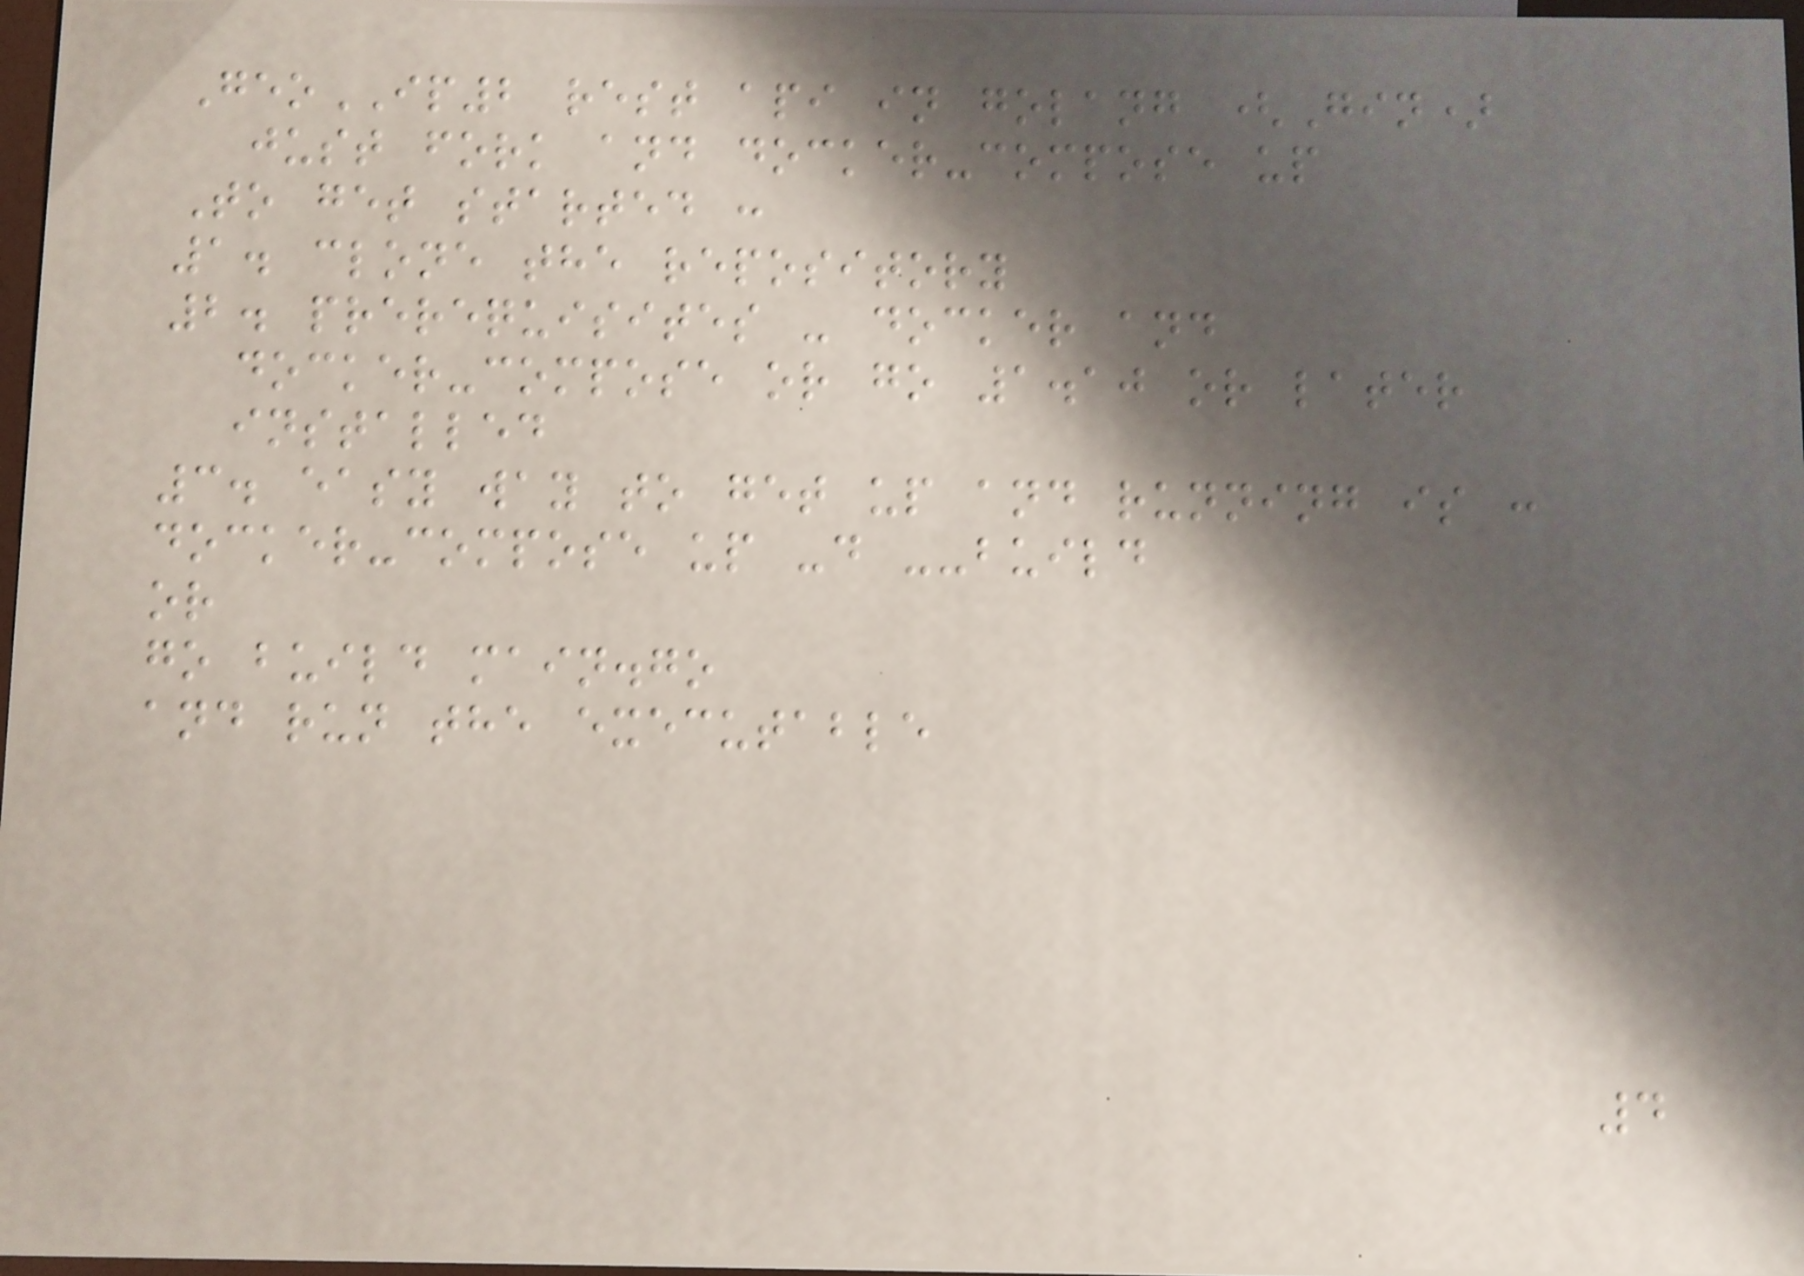GeoIP2 rest api in golang (Gin)
just fork and docker-compose up
To get started :
1. clone the repository
2. prerequisites - docker and
docker-compose or go 1.10 or later
installed
3. easy way to get up and running is :
docker-compose up -d --build
or
go build main.go
and run the executable
4
